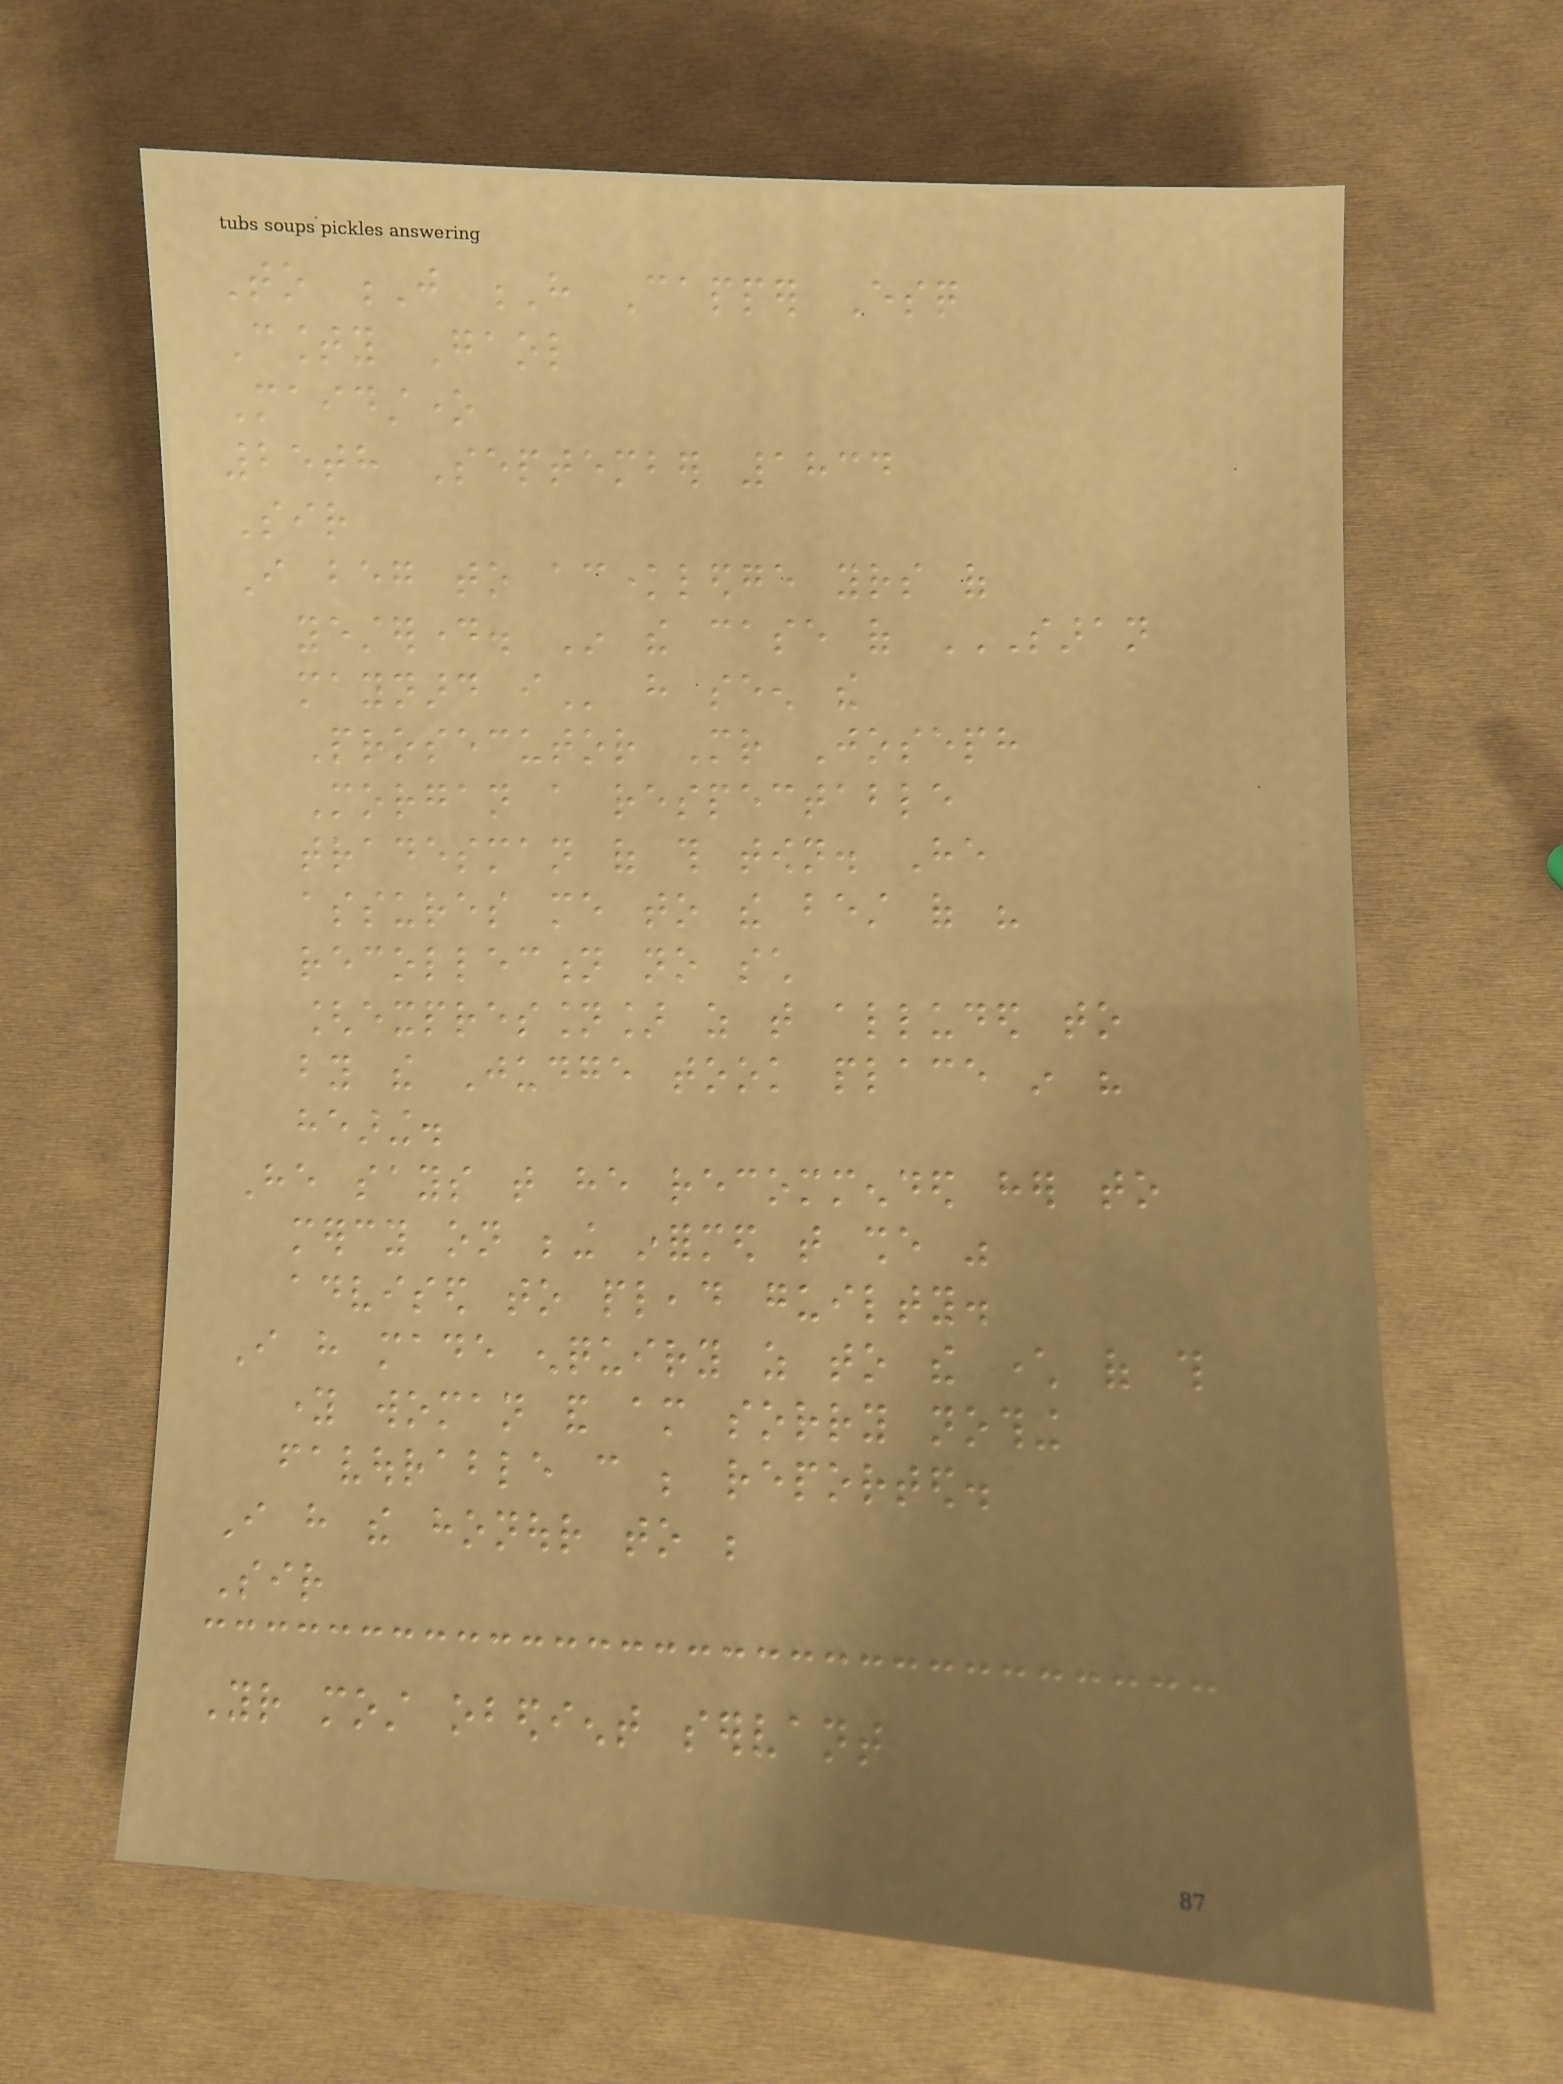To J H Capper Esq
County Gaol
Maidstone
25th September 1834
Sir
I beg to acknowledge yours of
yesterday. In the case of SARAN
MAYNARD I have seen the
Prosecutor Mr Joseph
Morgan a respectable
tradesman of this town. He
assures me to the best of his
recollection no such
[expression] as that alluded to
by the Judge took place in his
hearing.
He says that he recommended her to
mercy on being informed that she was
advised to plead guilty.
I have made enquiry as to the character of this
young woman and am sorry nothing
favourable can be reported.
I have the honour to be
Sir
Your most obedient servant
